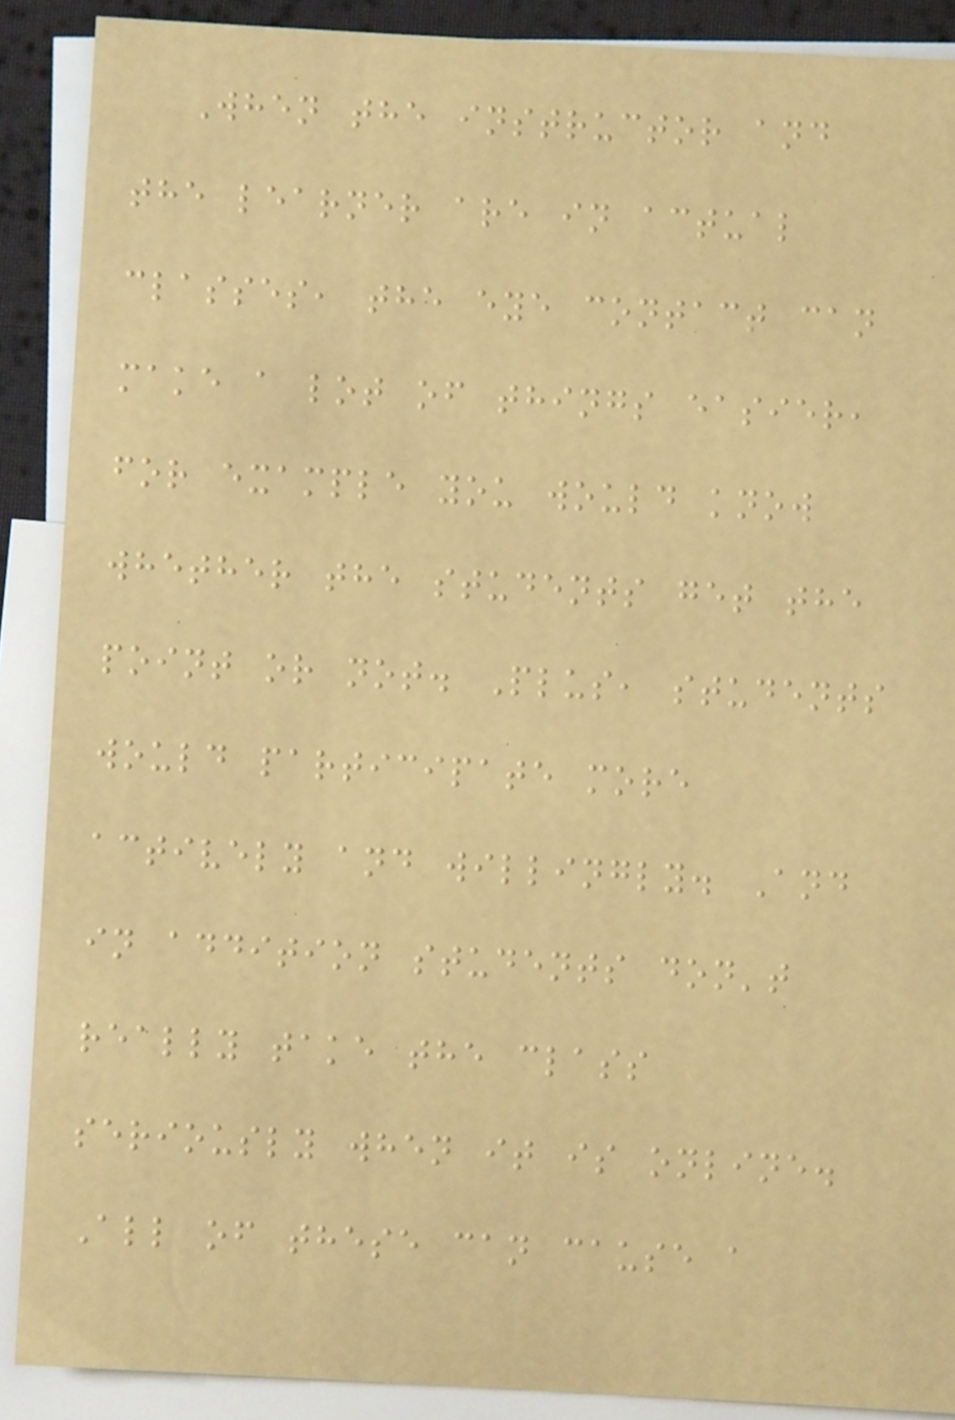When the instructor and
the learner are in actual
classes, the eye contact can
make a lot of things easier,
for example you would know
whether the students get the
point or not. Plus, students
would participate more
actively and willingly. And
in addition students don't
really take the class
seriously when it is online.
All of these can cause a
